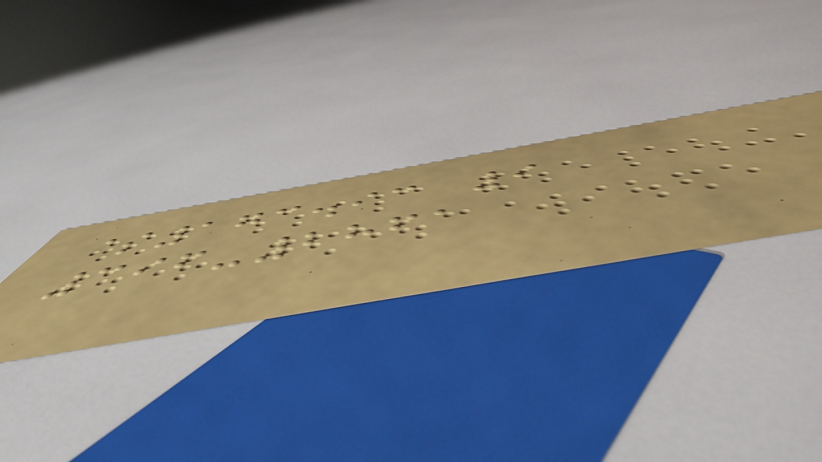$173.93 9
396-2861
